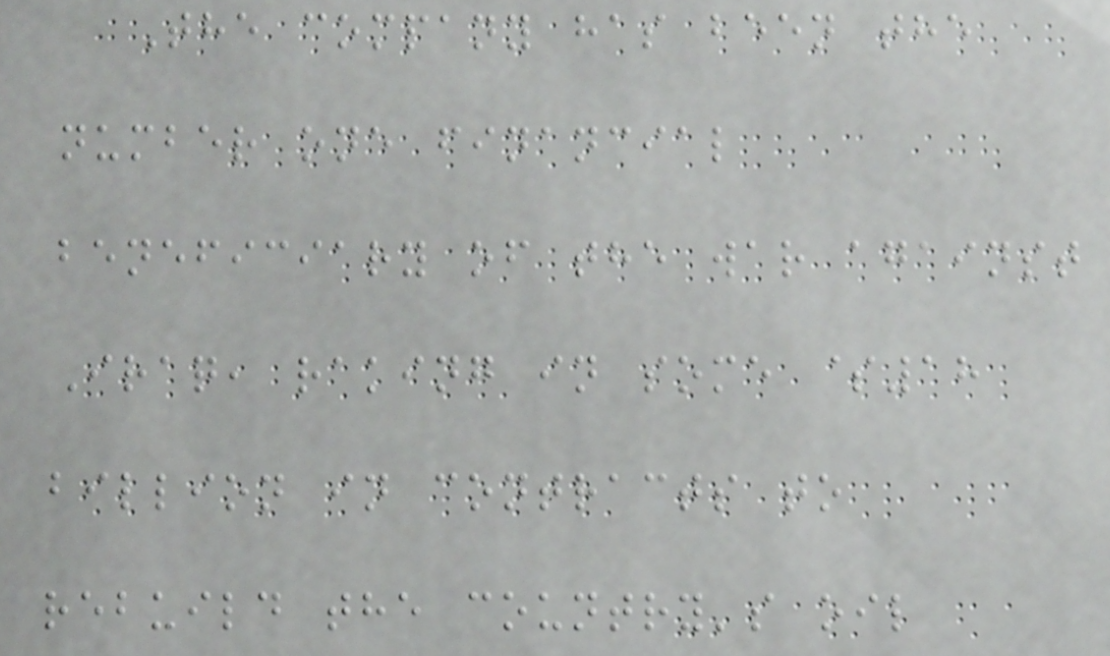The company has been the
number one financial
beneficiary of the war against
Iraq, raking in some $18
billion in contracts to
rebuild the country's oil
